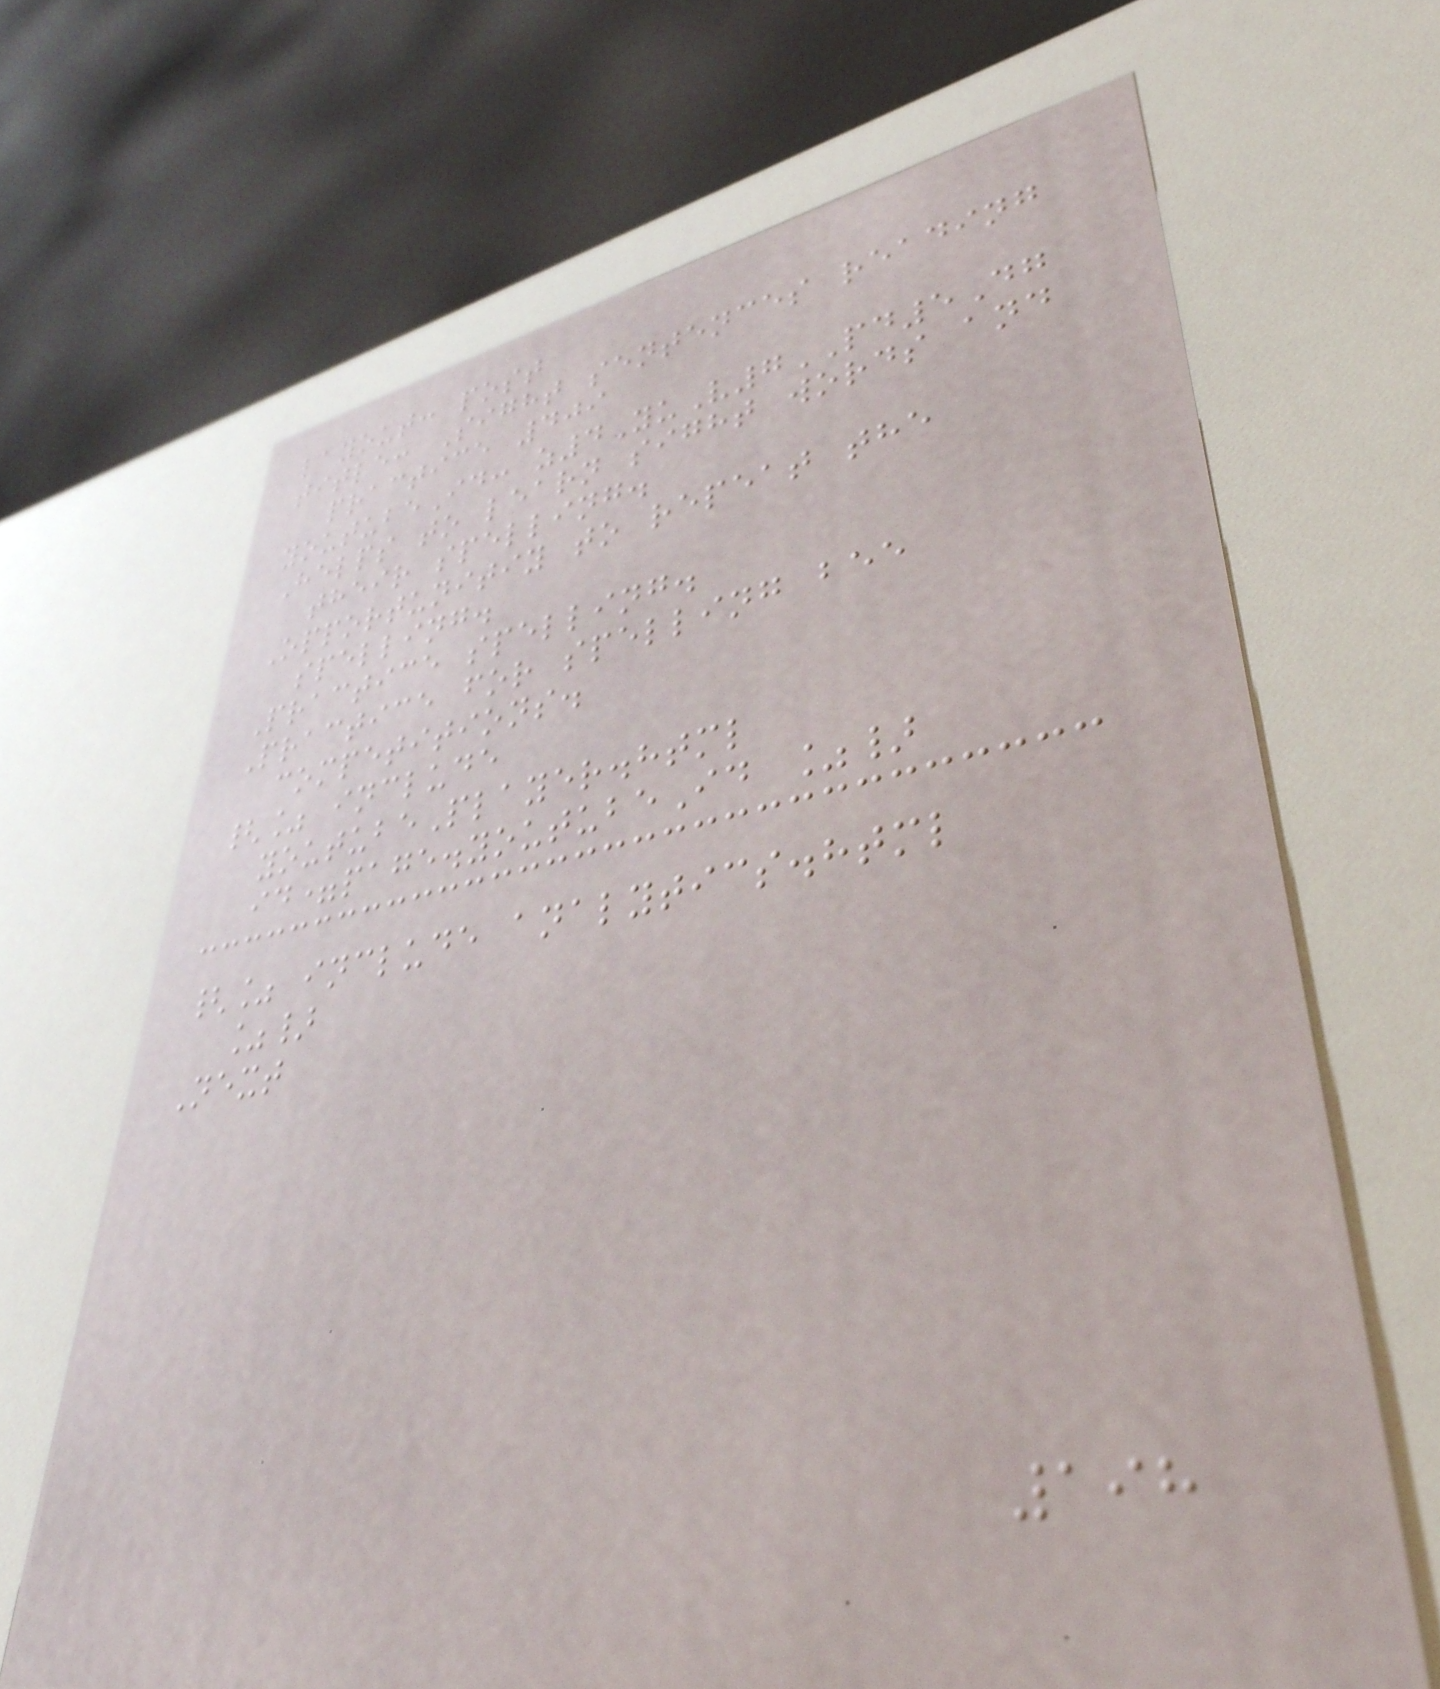layout: post
title: Sight sentences reading
practice 409
youtubeId: z4YuV7PD5Dg
Helps to learn sight words and
their spelling.
Opportunitiy to repeat the
spelling.
Practice spelling.
Practice for spelling bee
competitions.
{% include
youtubePlayer.html
id=page.youtubeId %}
{% include analytics.html
%}
Next
198
